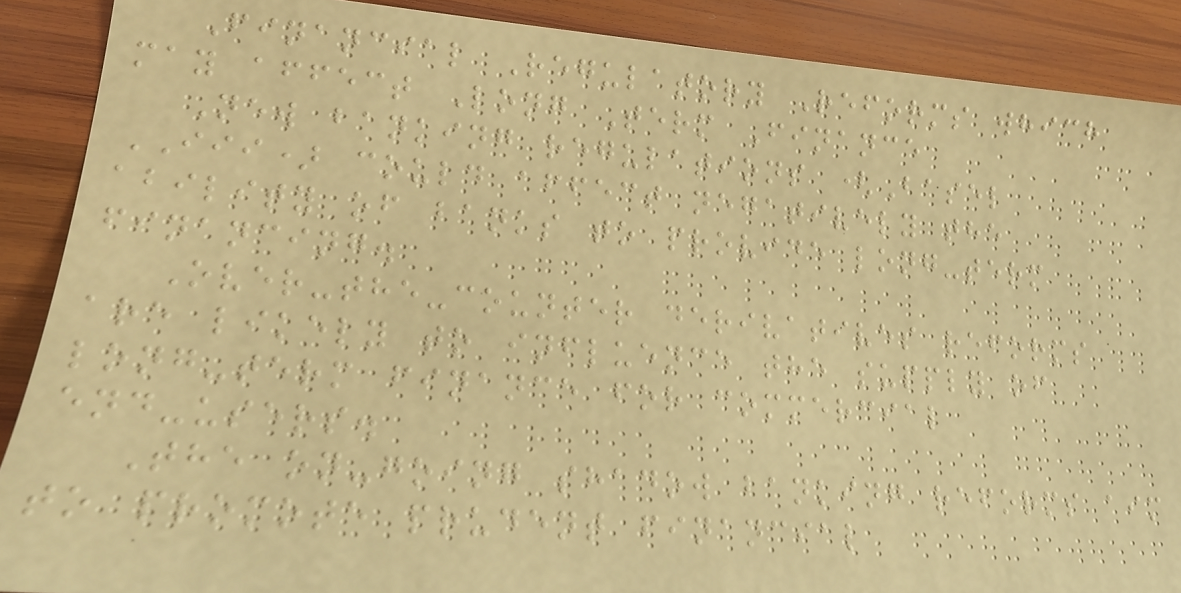Financial Regulatory Reforms which
may affect Long Term Finance
New banking regulations (Basel
III) could affect negatively the
ability of banks to provide long-term
financing.
Over-the-counter derivatives reforms
are likely to influence the supply of
long-term finance for commercial
end-users.
The on-going shadow banking reforms aim
to promote prudent financial
